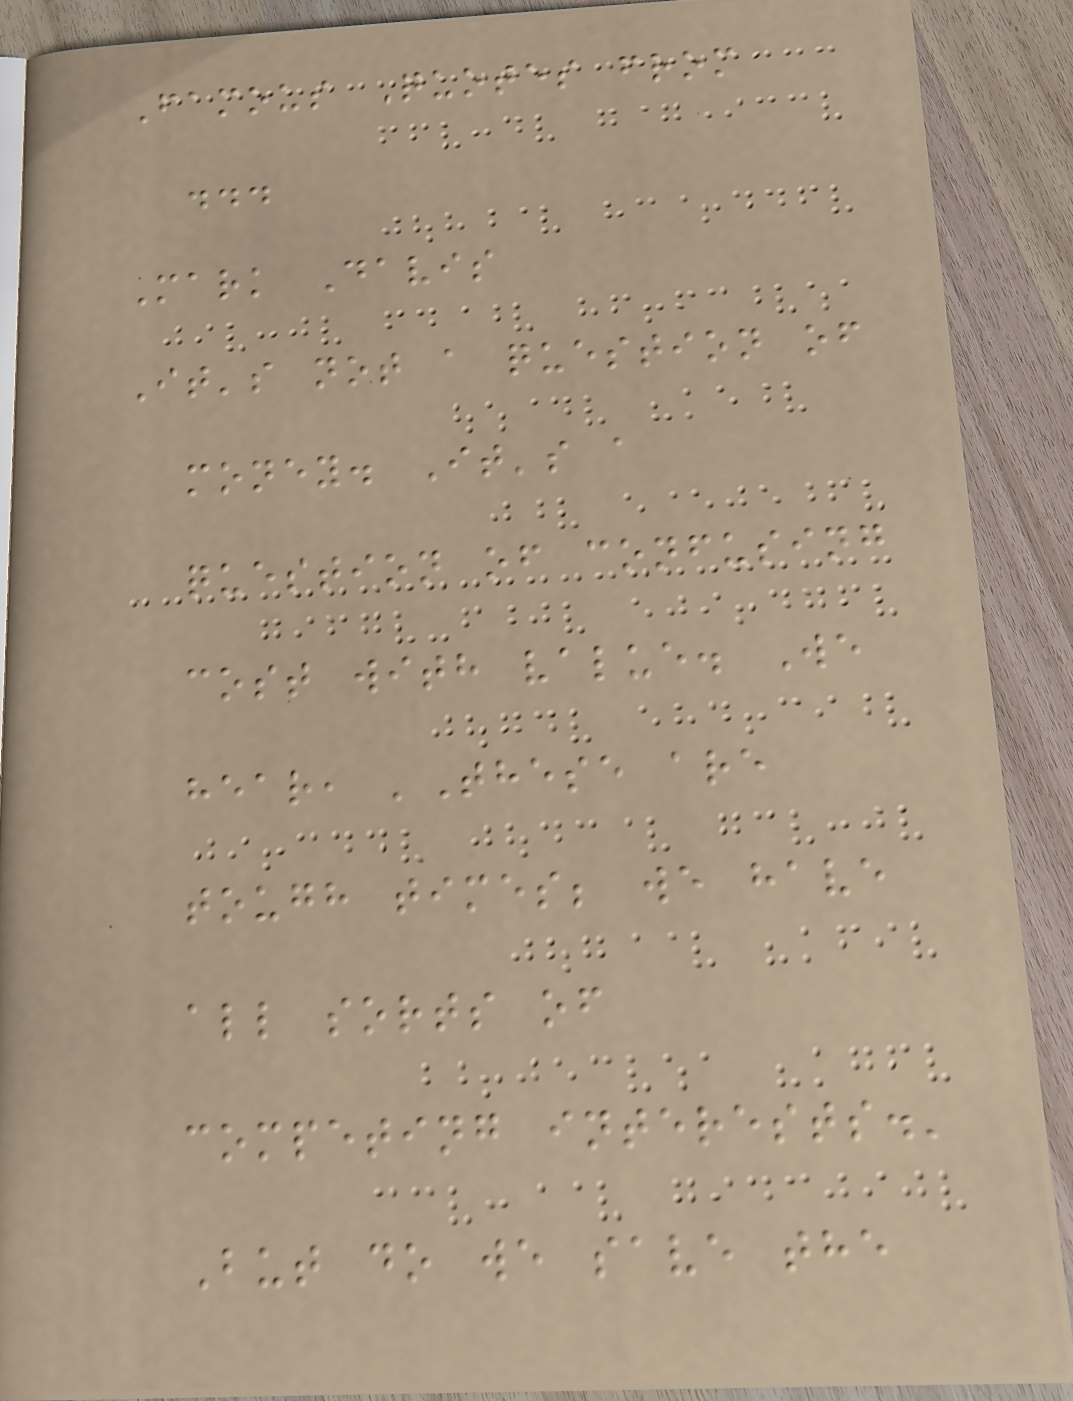Famous Quotes from
...
Mark Davis
It's not a question of
money. It's a
question of confusing
cost with value. We
hear, 'These are
tough times; we have
all sorts of
competing interests.'
But do we save the
